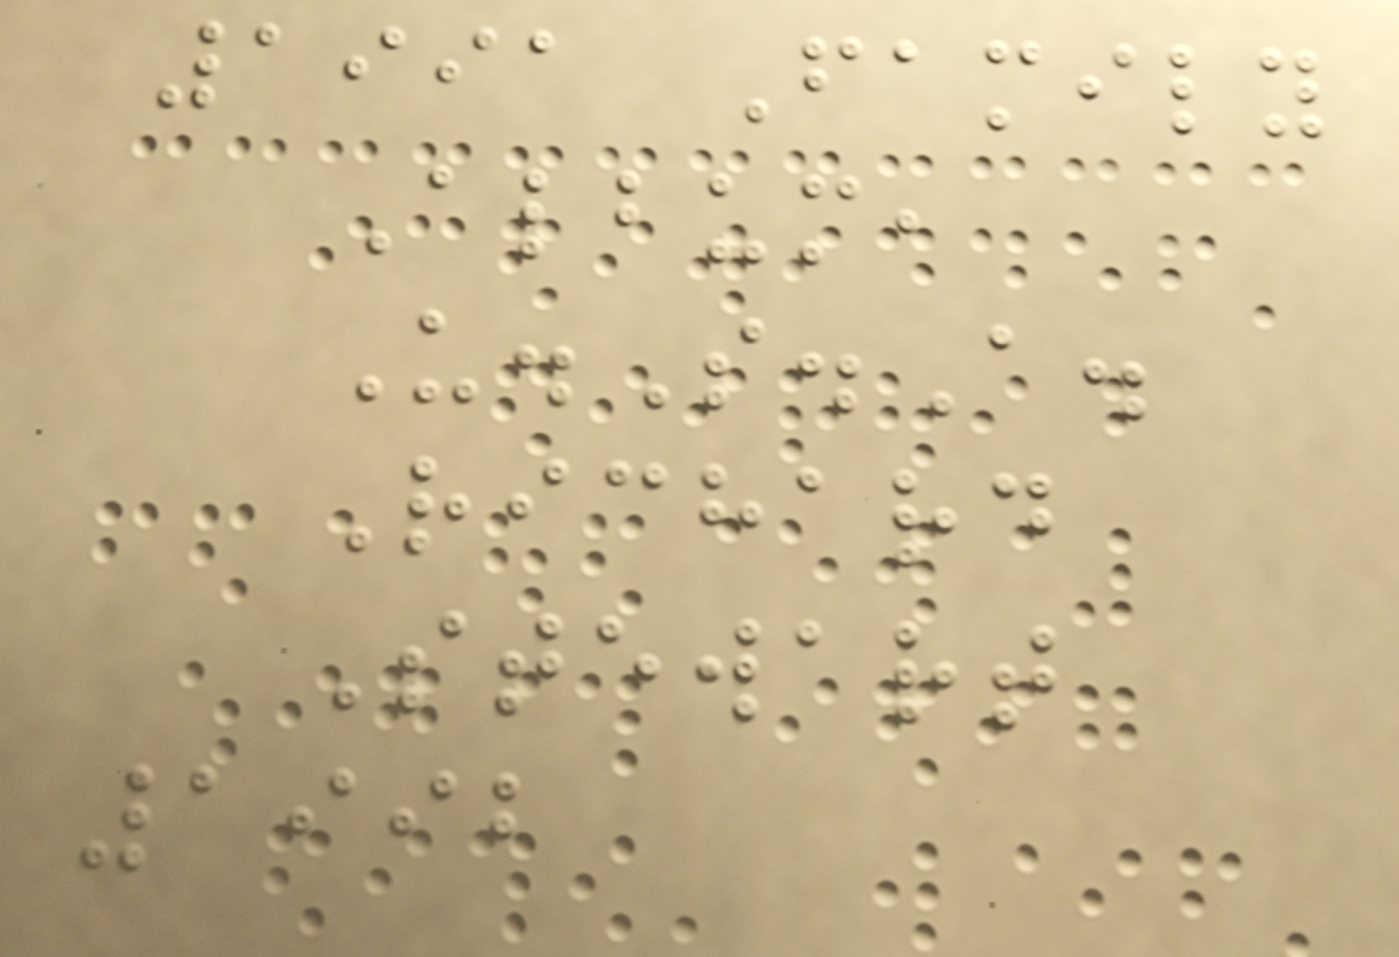1991 Family
Album,
U.S.A.
Richard
Stewart
1992
